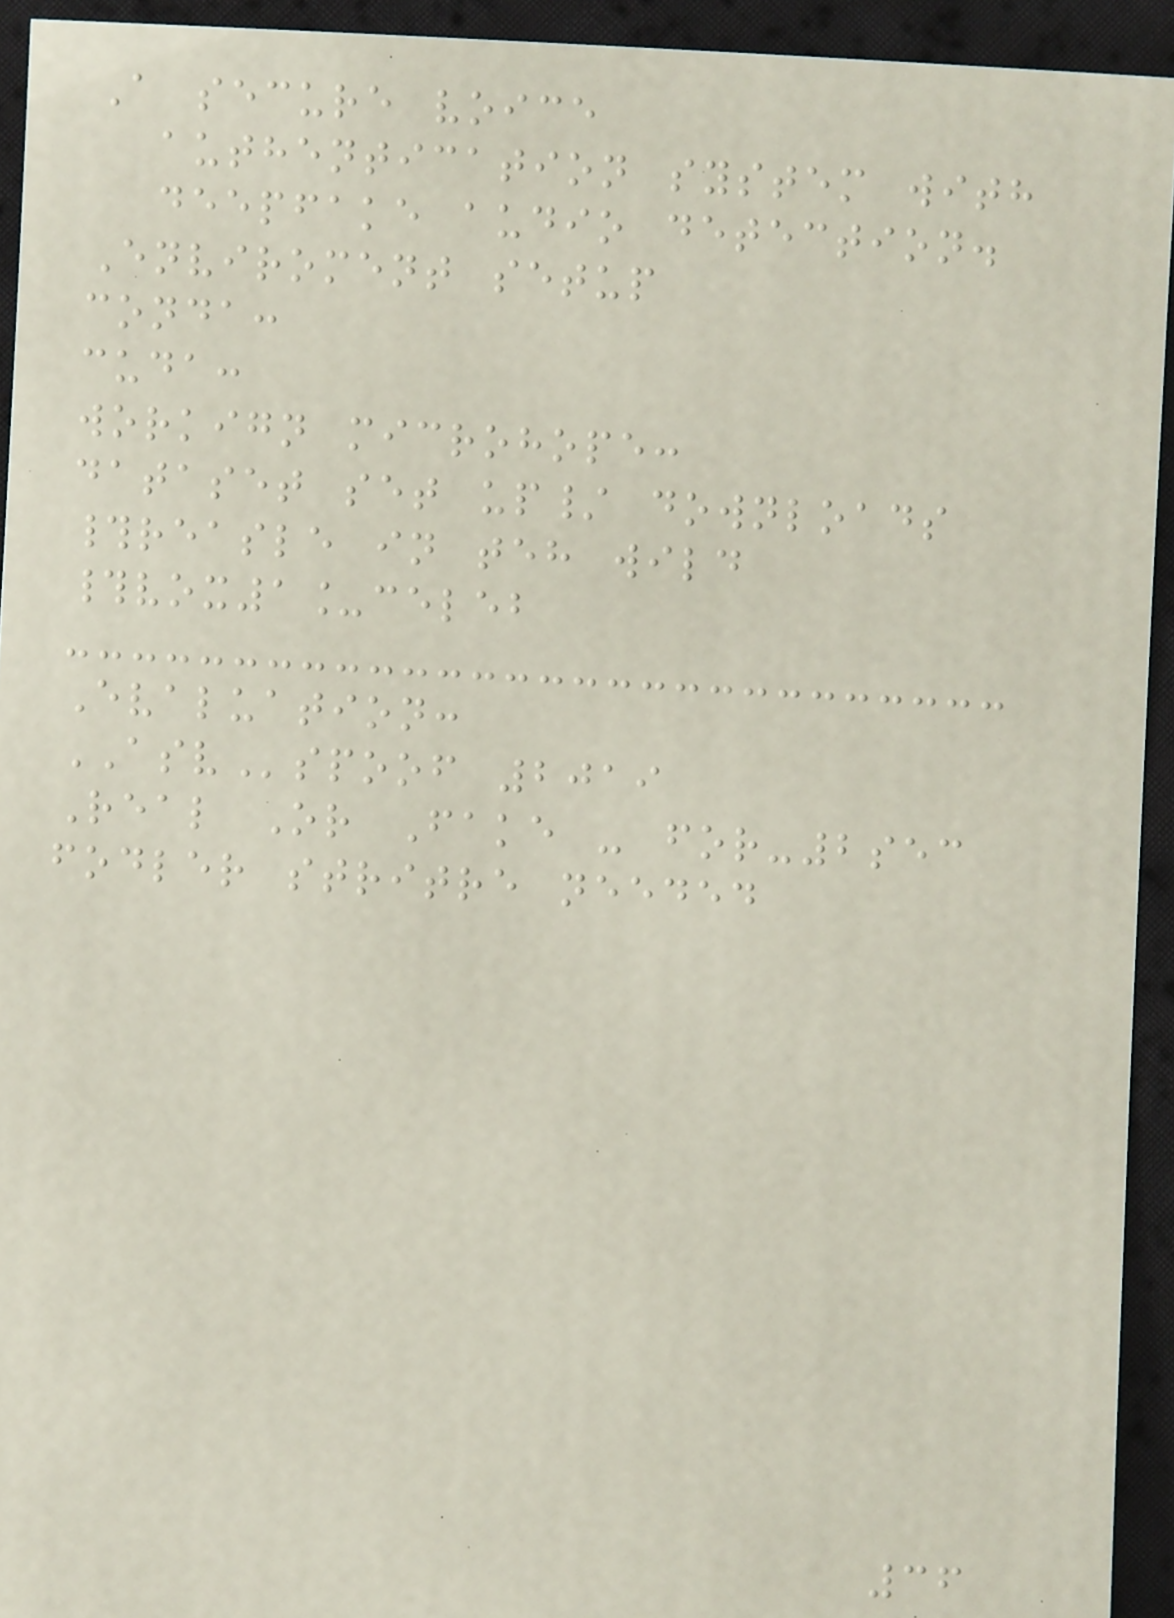A secure voice
authentication system with
deepfake audio detection.
Enviroment setup
conda:
cuda:
workign microhope:
dataset set up/ downloads
#reasle in teh wild
#vox1_celeb
Evaluation:
ASVspoof 2019
Real Or Fake - for-2sec
fodler stritre needed
36
